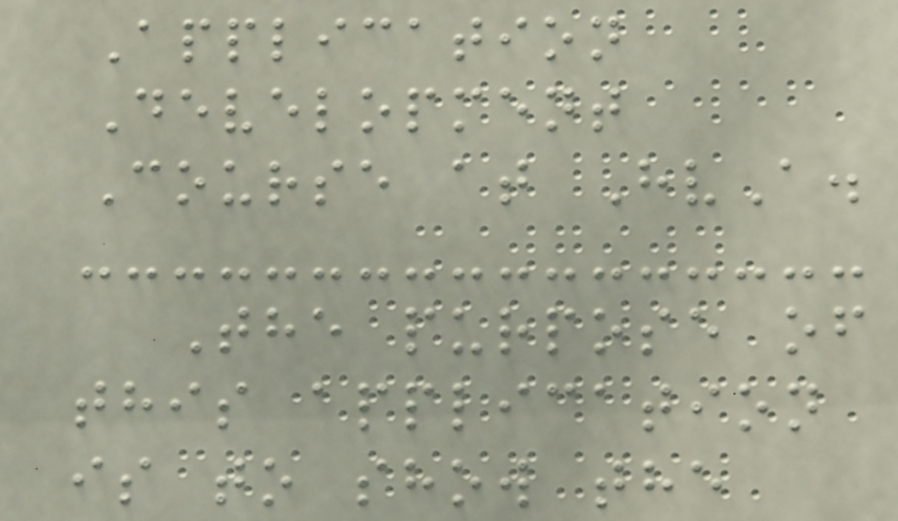Application
Development
Course at HvA.
The purpose of
this application
is to show the
